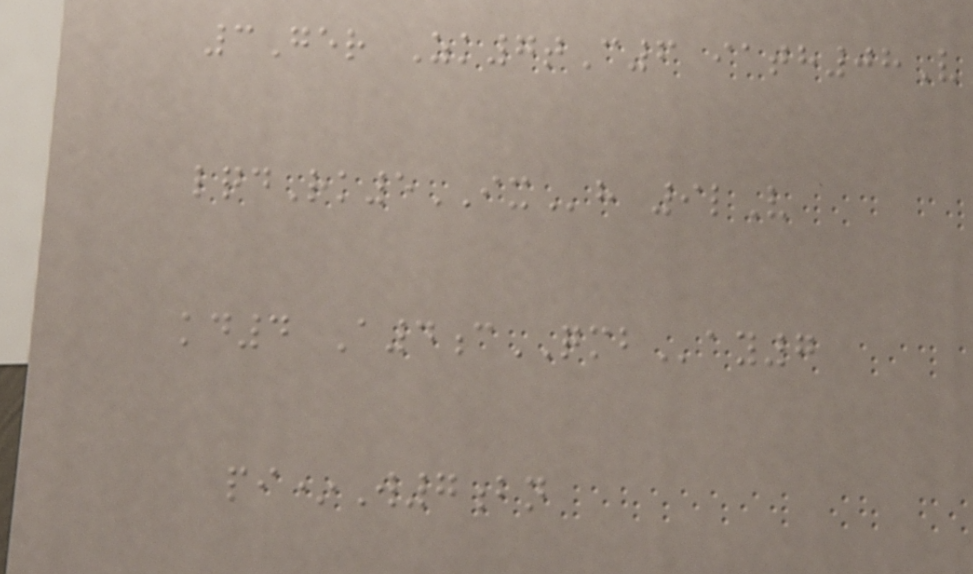3Ger Zk7tC6 iath08V
lqdRk5IXh 9lV
kd4 A4cQMBay7
pi*W7bn
